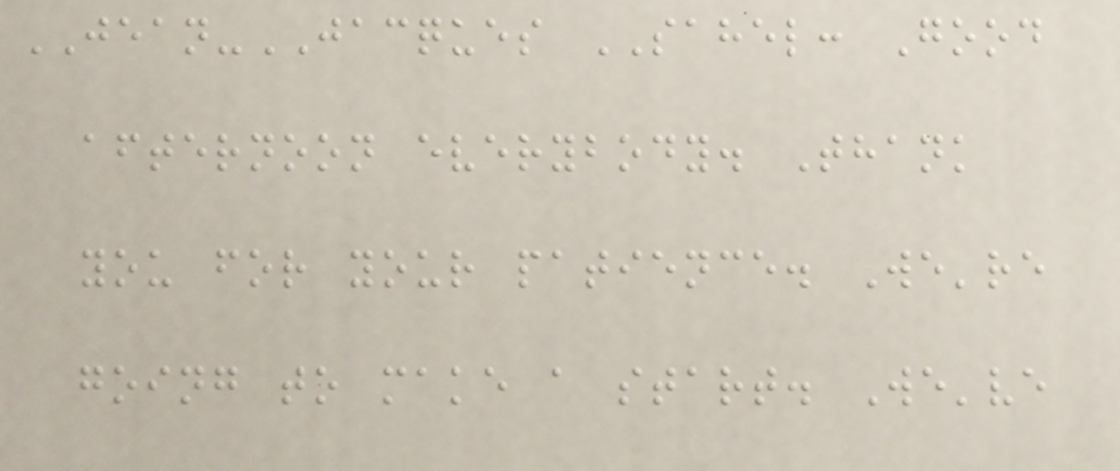JEAN-JACQUES SAHEL: Good
afternoon everybody. Thank
you for your patience. We're
going to make a start. We've
